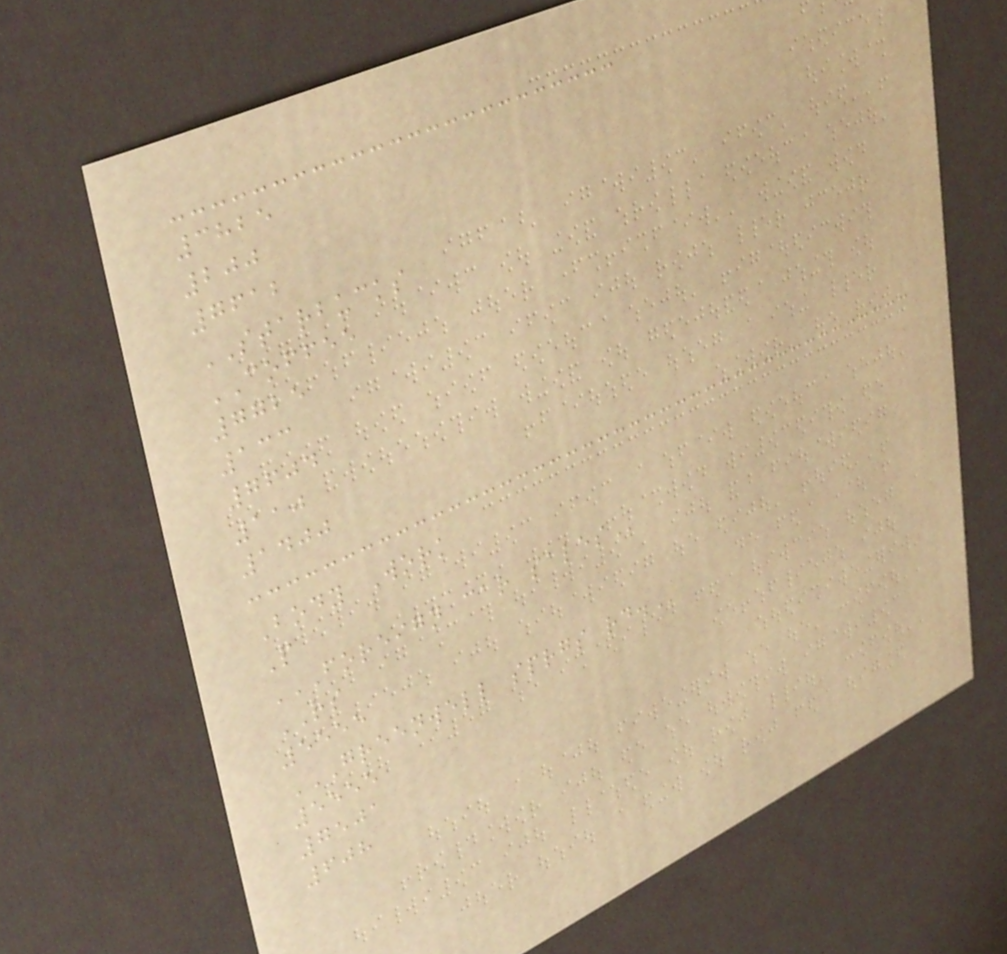3825
200
7612
STARBUCKS
COFFEE
7725
133
7604
110
1400
Body Work
P
FOREIGN CAR SALES
RS
5555
GREENWELL SPRGS RD.
5555
7501
608
